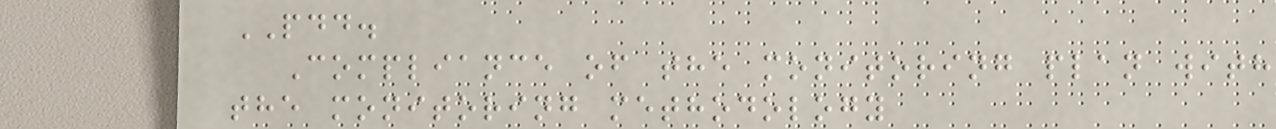PDD.
Compliance of the monitoring plan with
the monitoring methodology
